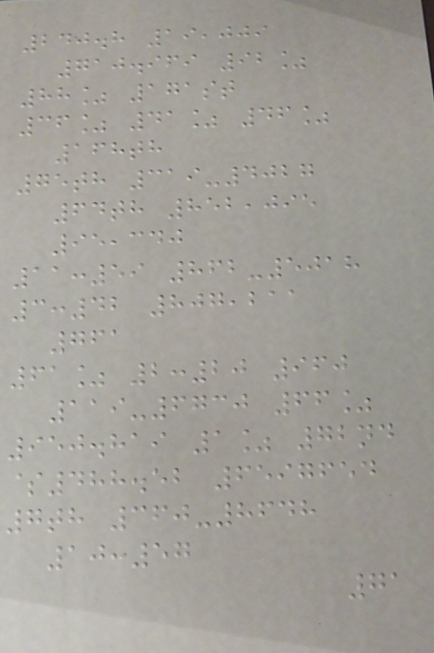240.8 19,009
710.969 92%
88% 171st
36% 41% 46%
168th
75th 319-4027
64th 852,095
95,340
11:59 862-5018
3:42 807,211
761
61% 2:20 960
119-6730 66%
950.819 1% 72nd
$488.52 6597654
7th 360-8648
10:57
71
